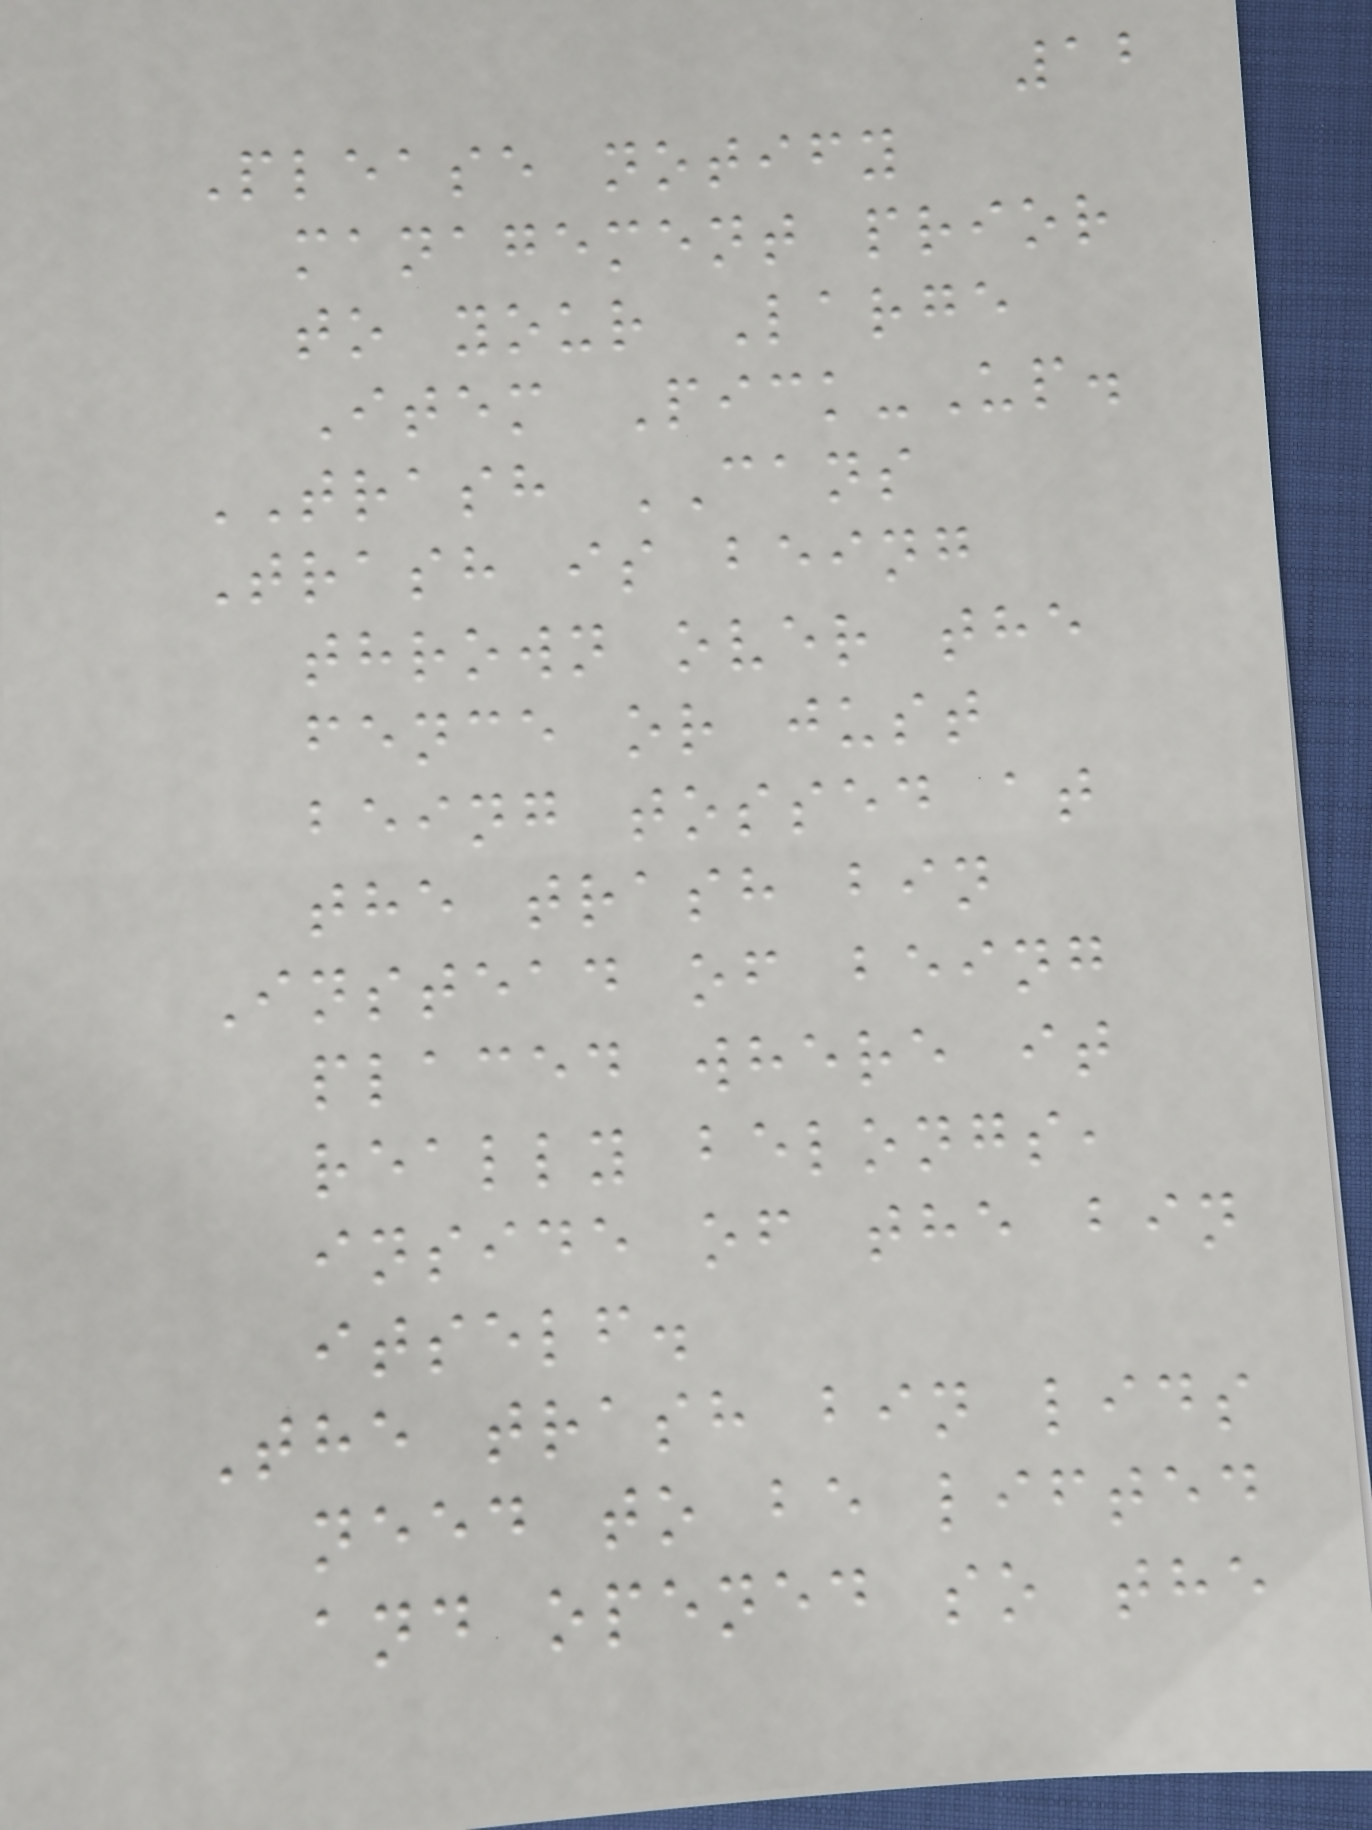12
Please notify
management prior
to your Large
Item Pick-Up.
TRASH CANS
Trash is being
thrown over the
fence or just
being tossed at
the trash bin
Instead of being
placed where it
really belongs,
inside of the bin
itself.
The trash bin lids
need to be lifted
and opened so the
